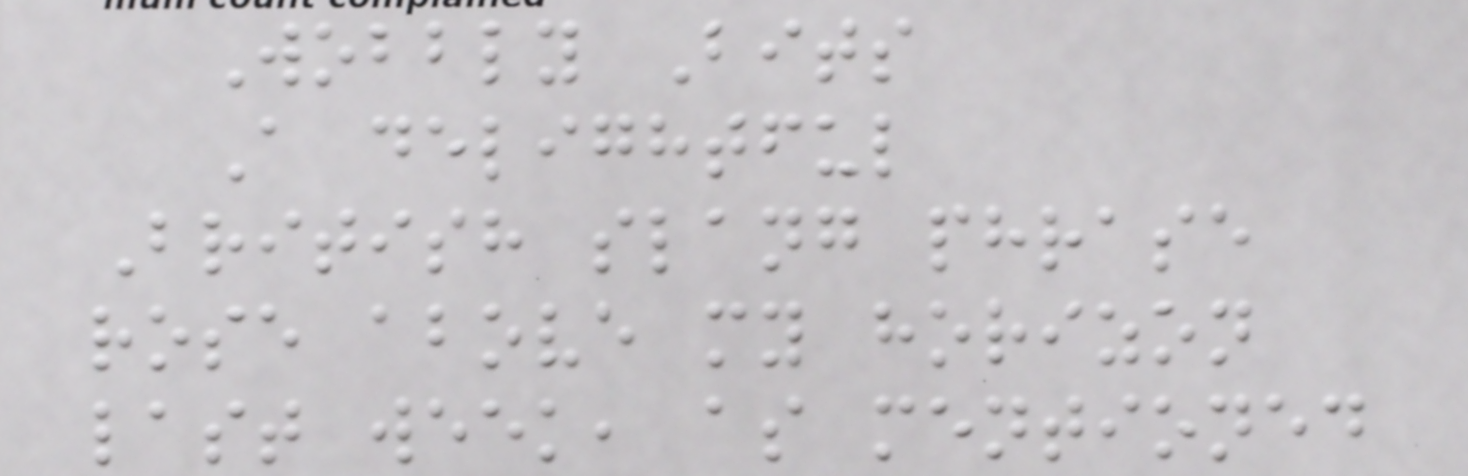Wobbly Bits
A delightful
British slang phrase
rose above my horizon
last week, as mentioned
